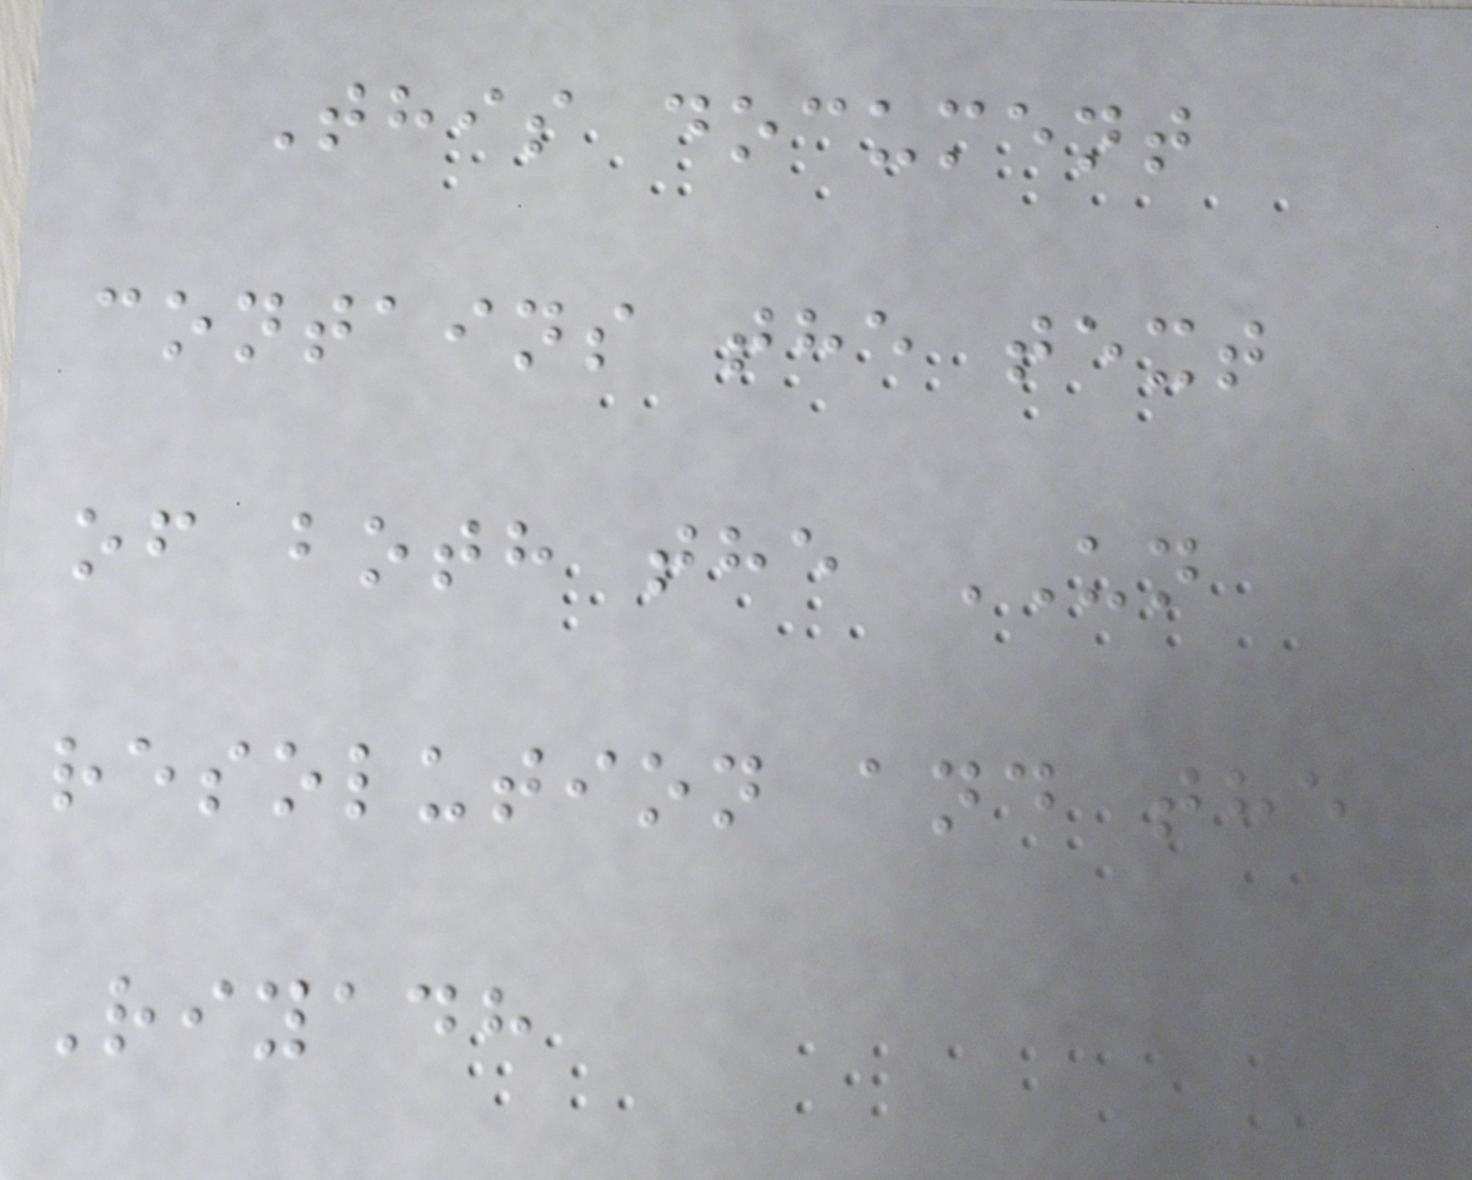This document
contains the text
of both the UN
resolution and the
Riyadh
